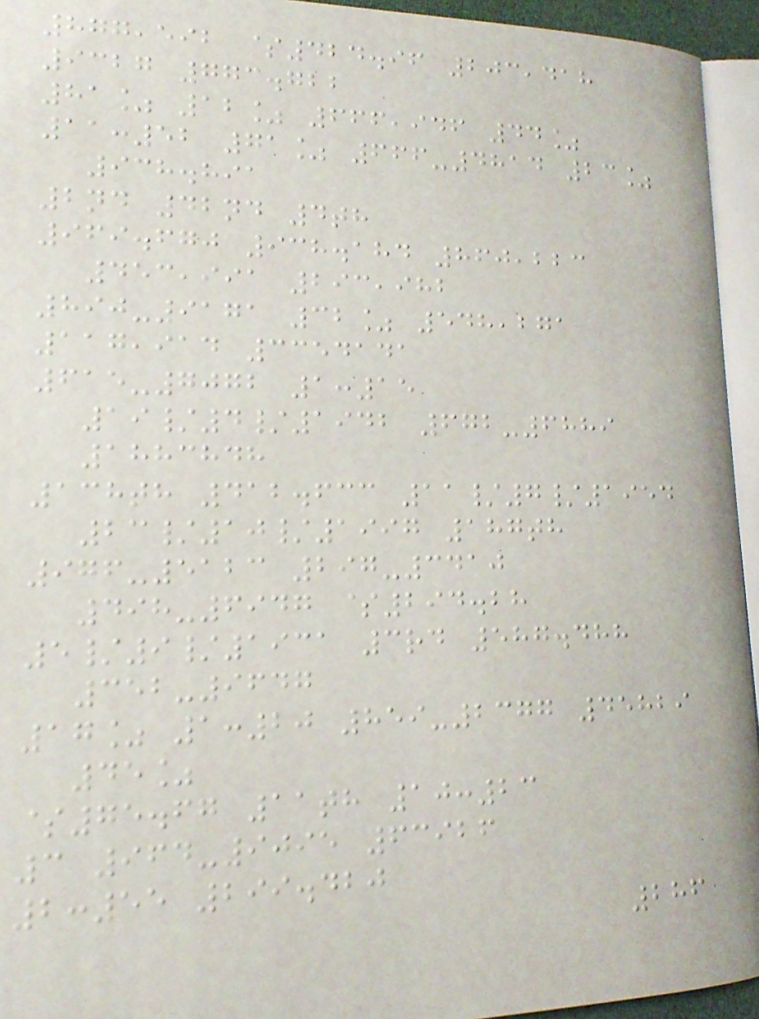877,592 $424.96 203,418
9327 773.722
81% 12% 666,946 44%
11:52 71% 666-4814 23%
938.891
2nd 42nd 4th
969.670 938.184 860,223
453,991 293,982
890-9171 32% 548,271
117,914 3354141
615-7072 1:15
19/4/1942 672-6889
1883848
138th 412.633 11/7/1954
23/10/1997 187th
976-5123 297-3410
498-6947 $294.28
5/9/1931 3rd 587.488
352-9647
17% 1:20 859-2377 45829
45%
$75.67 11th 10:23
3 964-9095 63926
2:55 299.420
286
